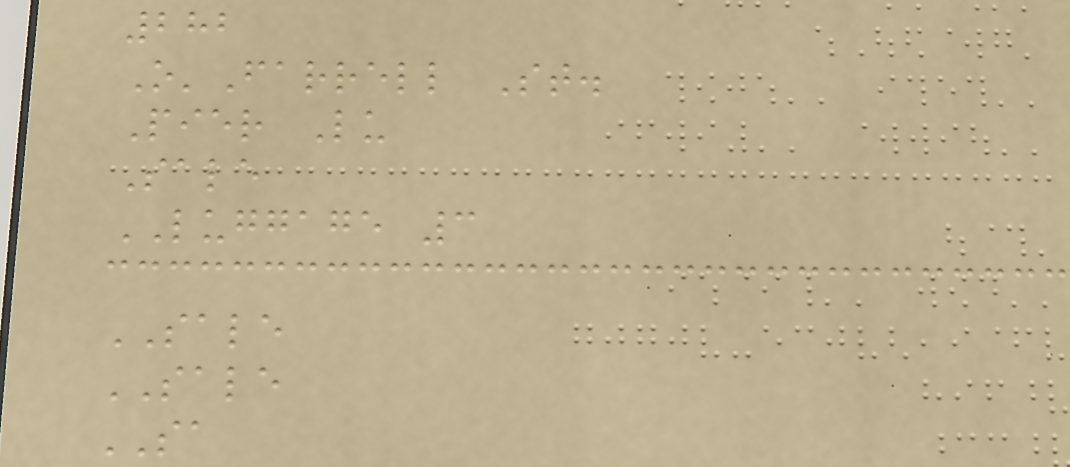282
O'Farrell St.
Pier Lu
Sale
LUGGAGE 3
SALE
SALE
SA
